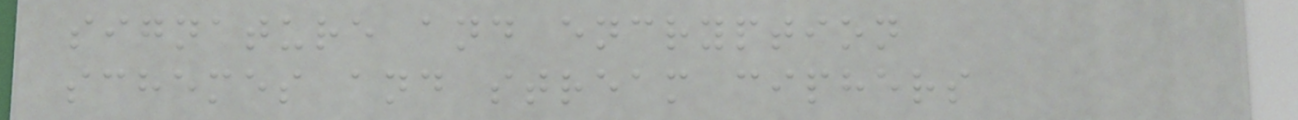signature and encryption
schemes and stream ciphers
